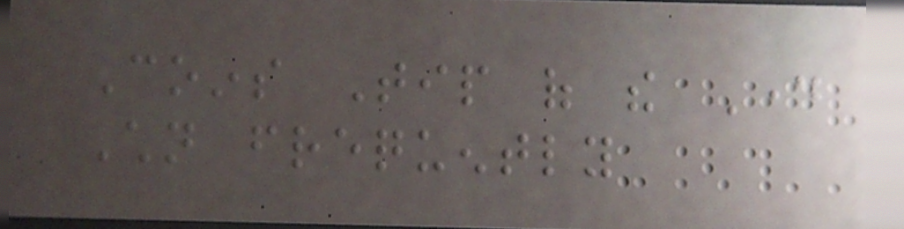Coins Tip of the Day
Children frequently
